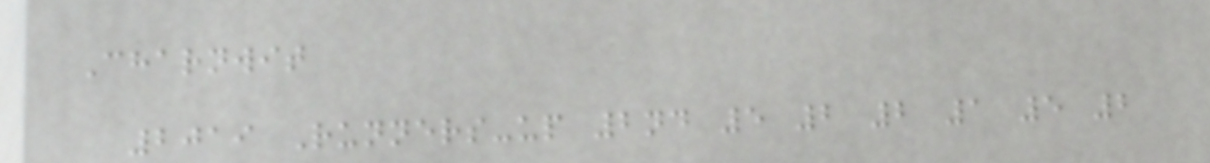Charnwit
2019 Runners-up 2nd 5 2 2 1 5 2
